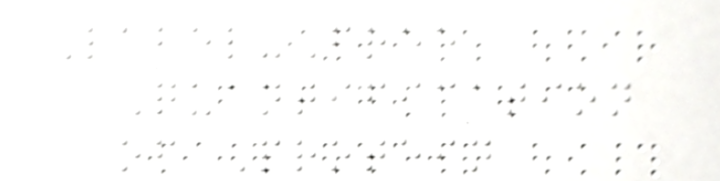Label-Free
Quantification
of Protein
